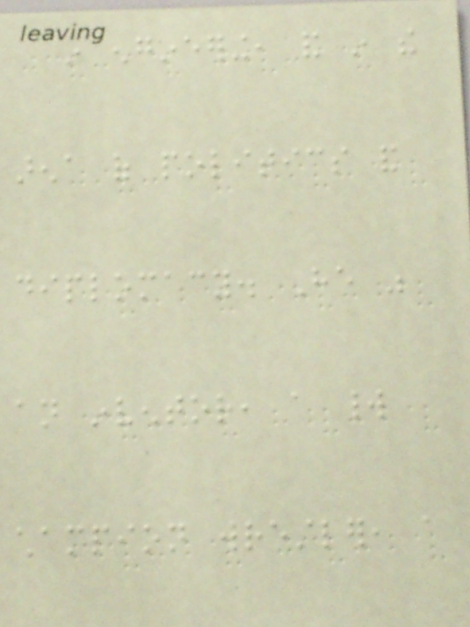in engineering, and in the
arena of politics and
diplomacy. He was
an inventor, a world
champion wrestler, a
